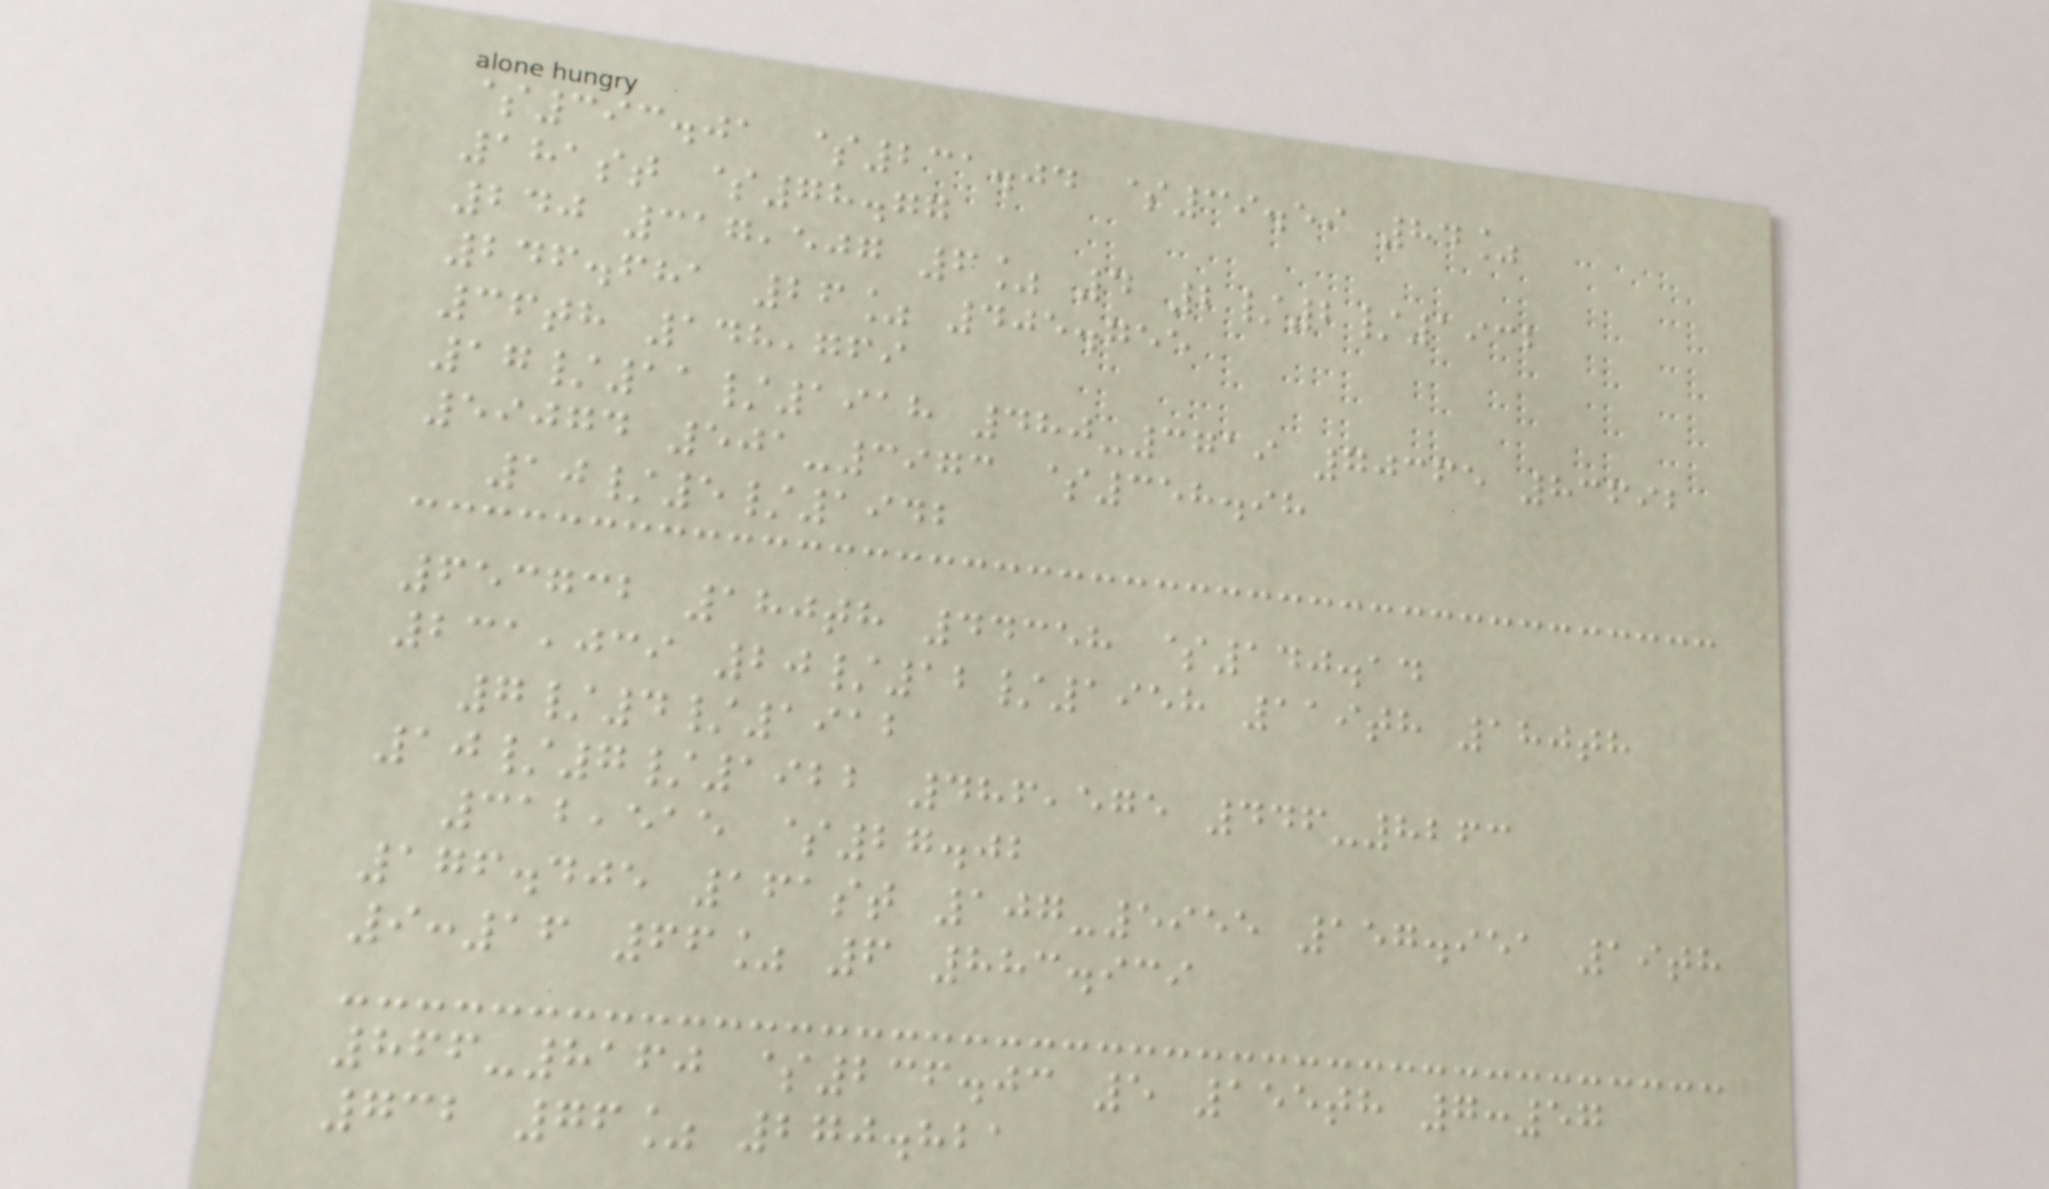$393.01 $231.04 $39.59 84%
181st $78.77
240 317,507 6% 4 2/2/1932
246.681 26% 405.755
36th 148,769
17/11/1918 480-3719 70365 83692
59074 501-3973 $358.98
10/5/1942
653732 180th 44358 $140.14
231,039 20/12/1958 119th 180th
7/4/1912
10/7/1922 486,575 446-8263
312,515 $27.02
176.405 161st 107-5955 157.951 19th
9:16 66% 6 883.939
866-8160 $236.03 5 155th 7:57
732 76% 270.821
